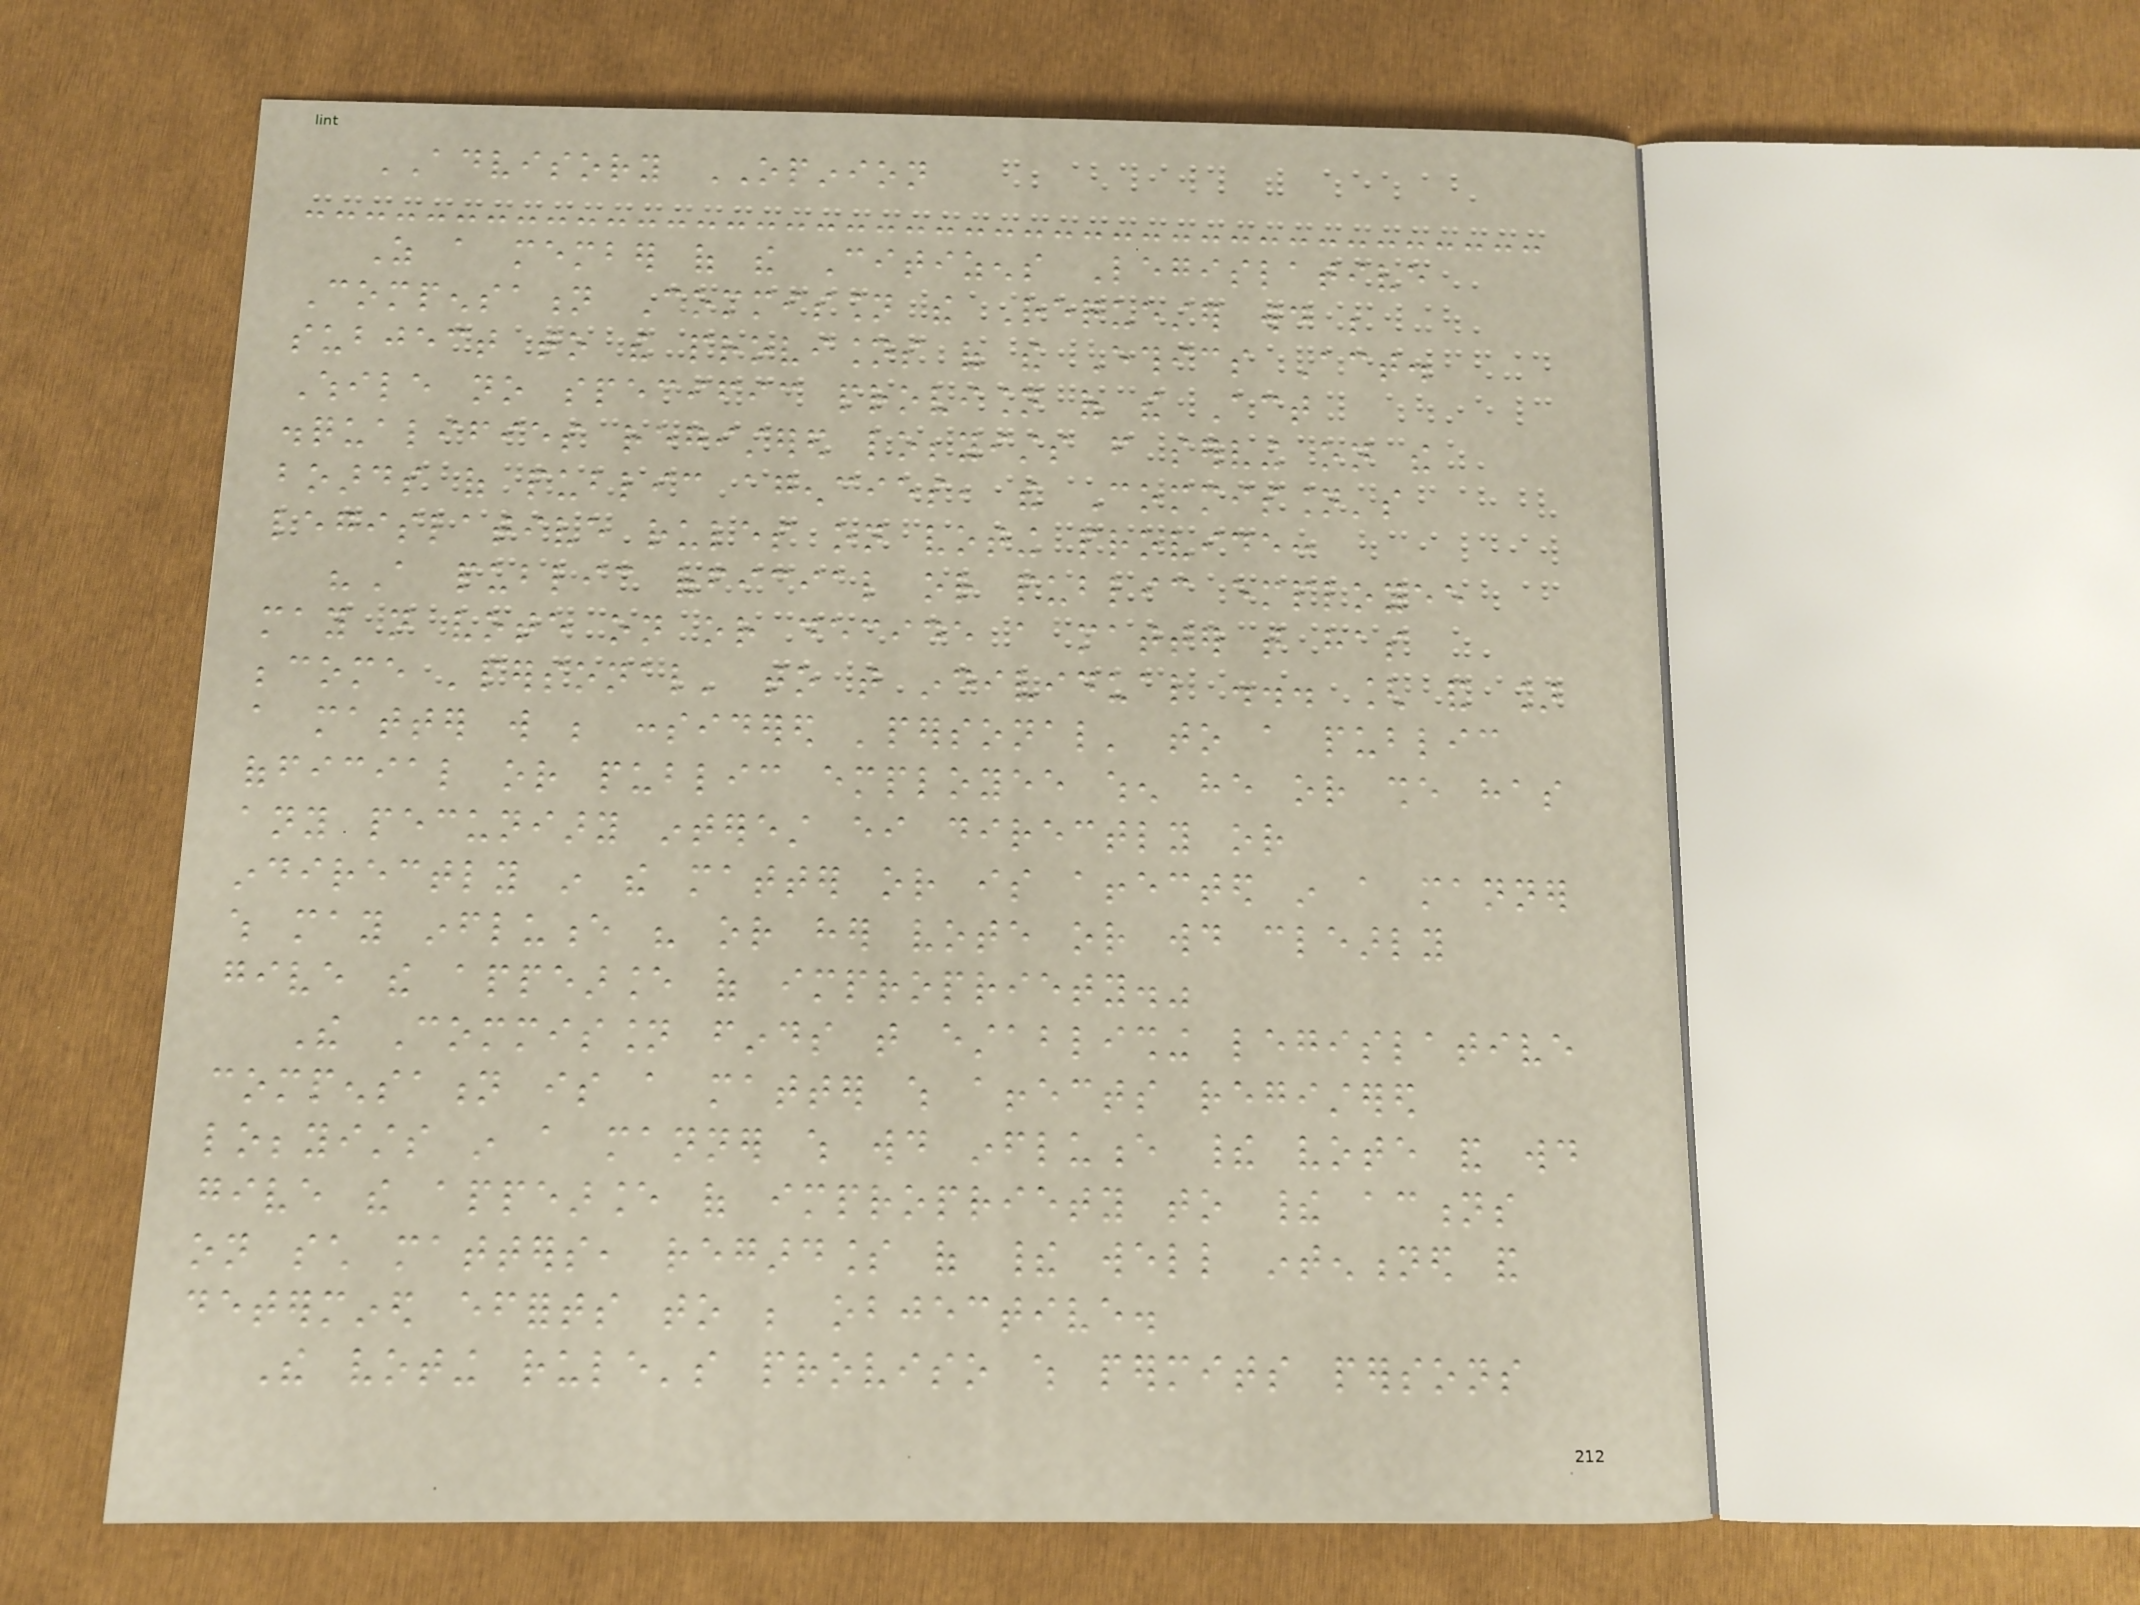ADVISORY OPINION
As a member of the Citizens Legislative
Compensation Commission the Requester would be
subject to the provisions of the Ethics Act.
While no specific provision of the Act
disqualifies registered lobbyists from serving on the
boards of public agencies, the Commission's
legislative rules on voting provide:
"A public official or public employee
may not vote on or decide a matter that has
become 'personal' to that individual ... [ and ]
a matter will be considered 'personal' to a public
official or public employee when he or she has
any pecuniary interest either directly or
indirectly in the matter or is affected in a manner
which may influence his or her vote or would clearly
give the appearance of impropriety."
The Commission finds that establishing legislative
compensation is a matter which affects registered
lobbyists in a manner which would influence their vote and would
give the appearance of impropriety to their actions
on such matters, regardless of their well intentioned and
determined efforts to be objective.
The voting rule's proviso which permits persons
